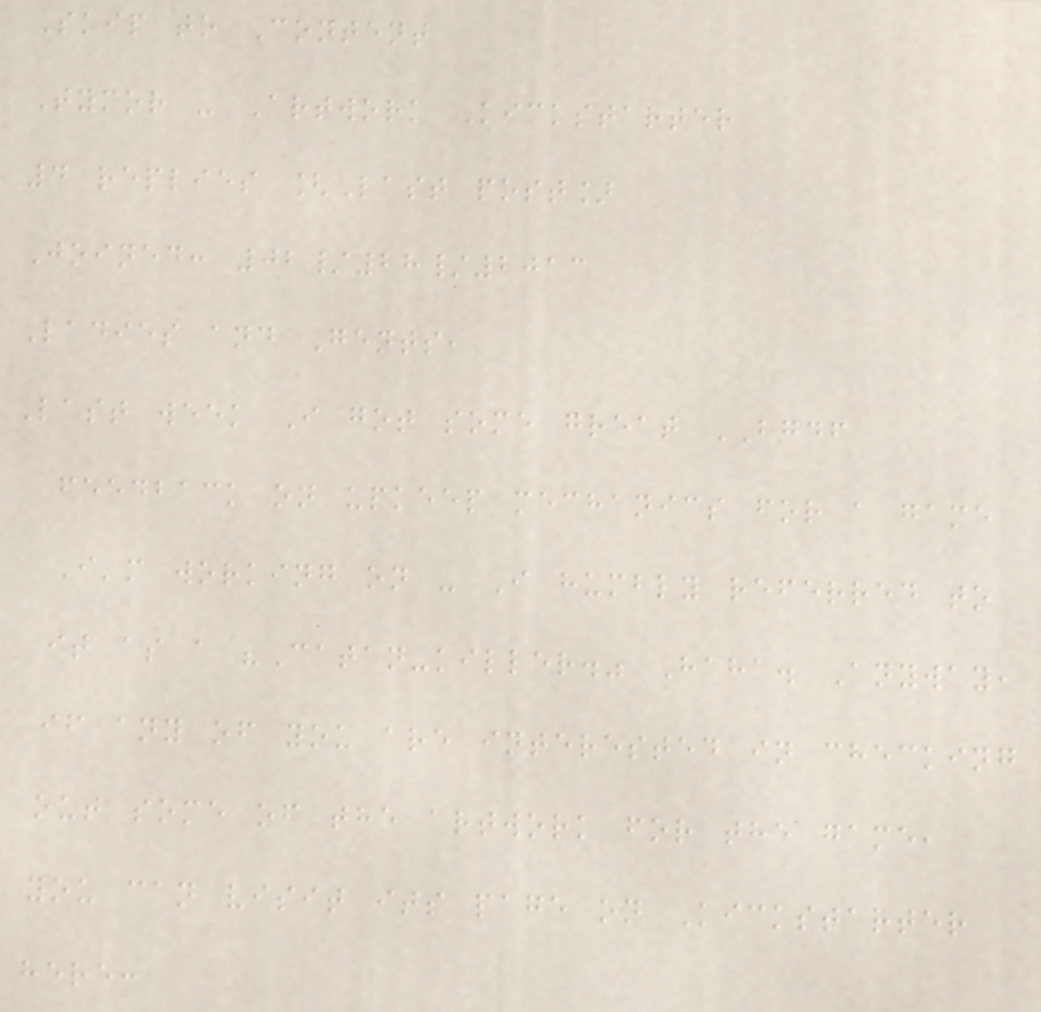Skip to Content
Tymor - Artwork Kickstarter
4 replies [Last post]
Joined: 02/28/2013
Ladies and Gents,
Last week I got some great BGDF
feedback on upkeep mechanics for a game
I'm working on - I humbly referred to
it as a "Catan-killer." Haha. Anyway,
if any of you are interested in checking
out some of the artwork for the game,
you can visit its page on Kickstarter
here:
